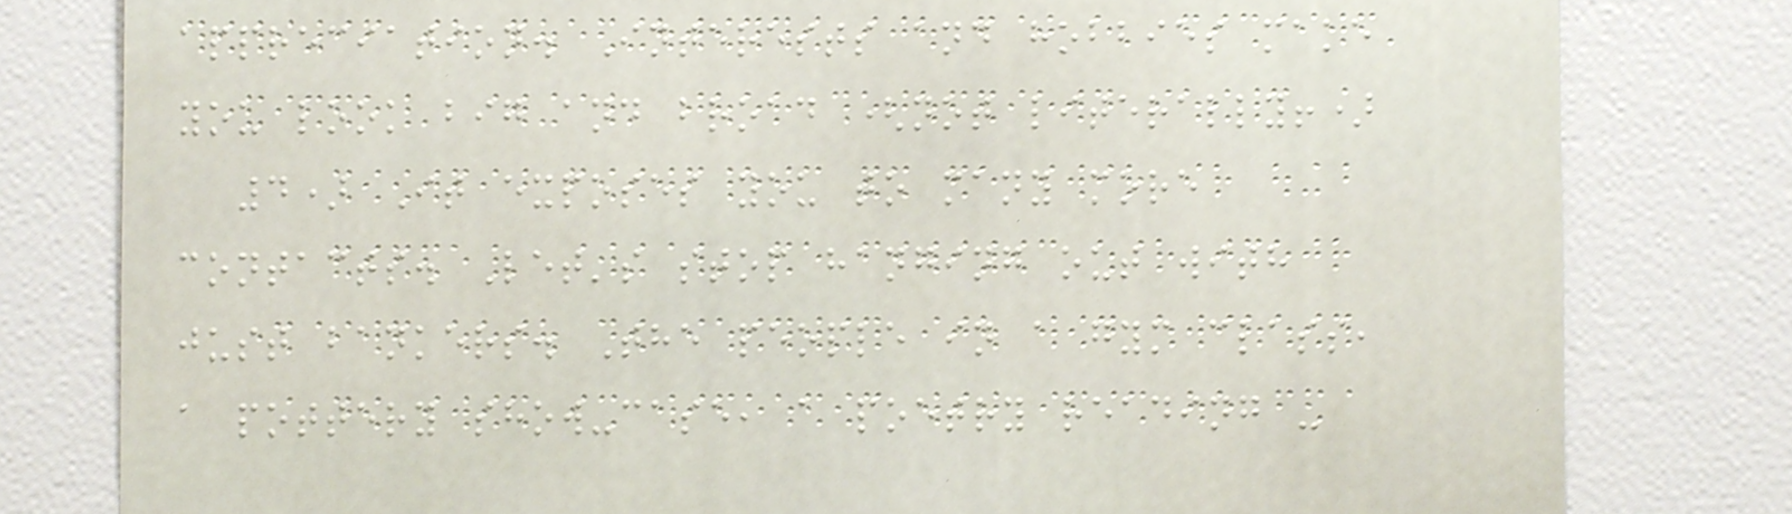appreciation. Interests and hobbies make
you look big and broad (not literally!)
4) It exposes you to many more
contacts. Let's stop hanging out with
just bankers. The people in a gym class,
a pottery show-case, a poetry reading -
